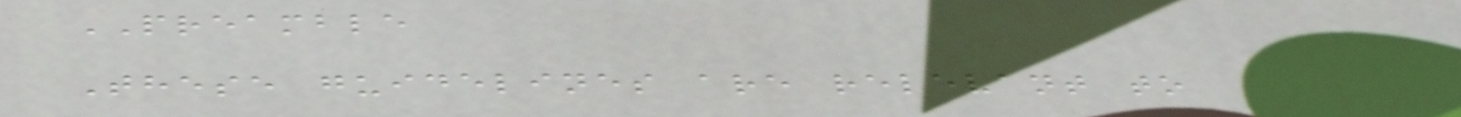PREAMBLE
These guidelines are relevant to
